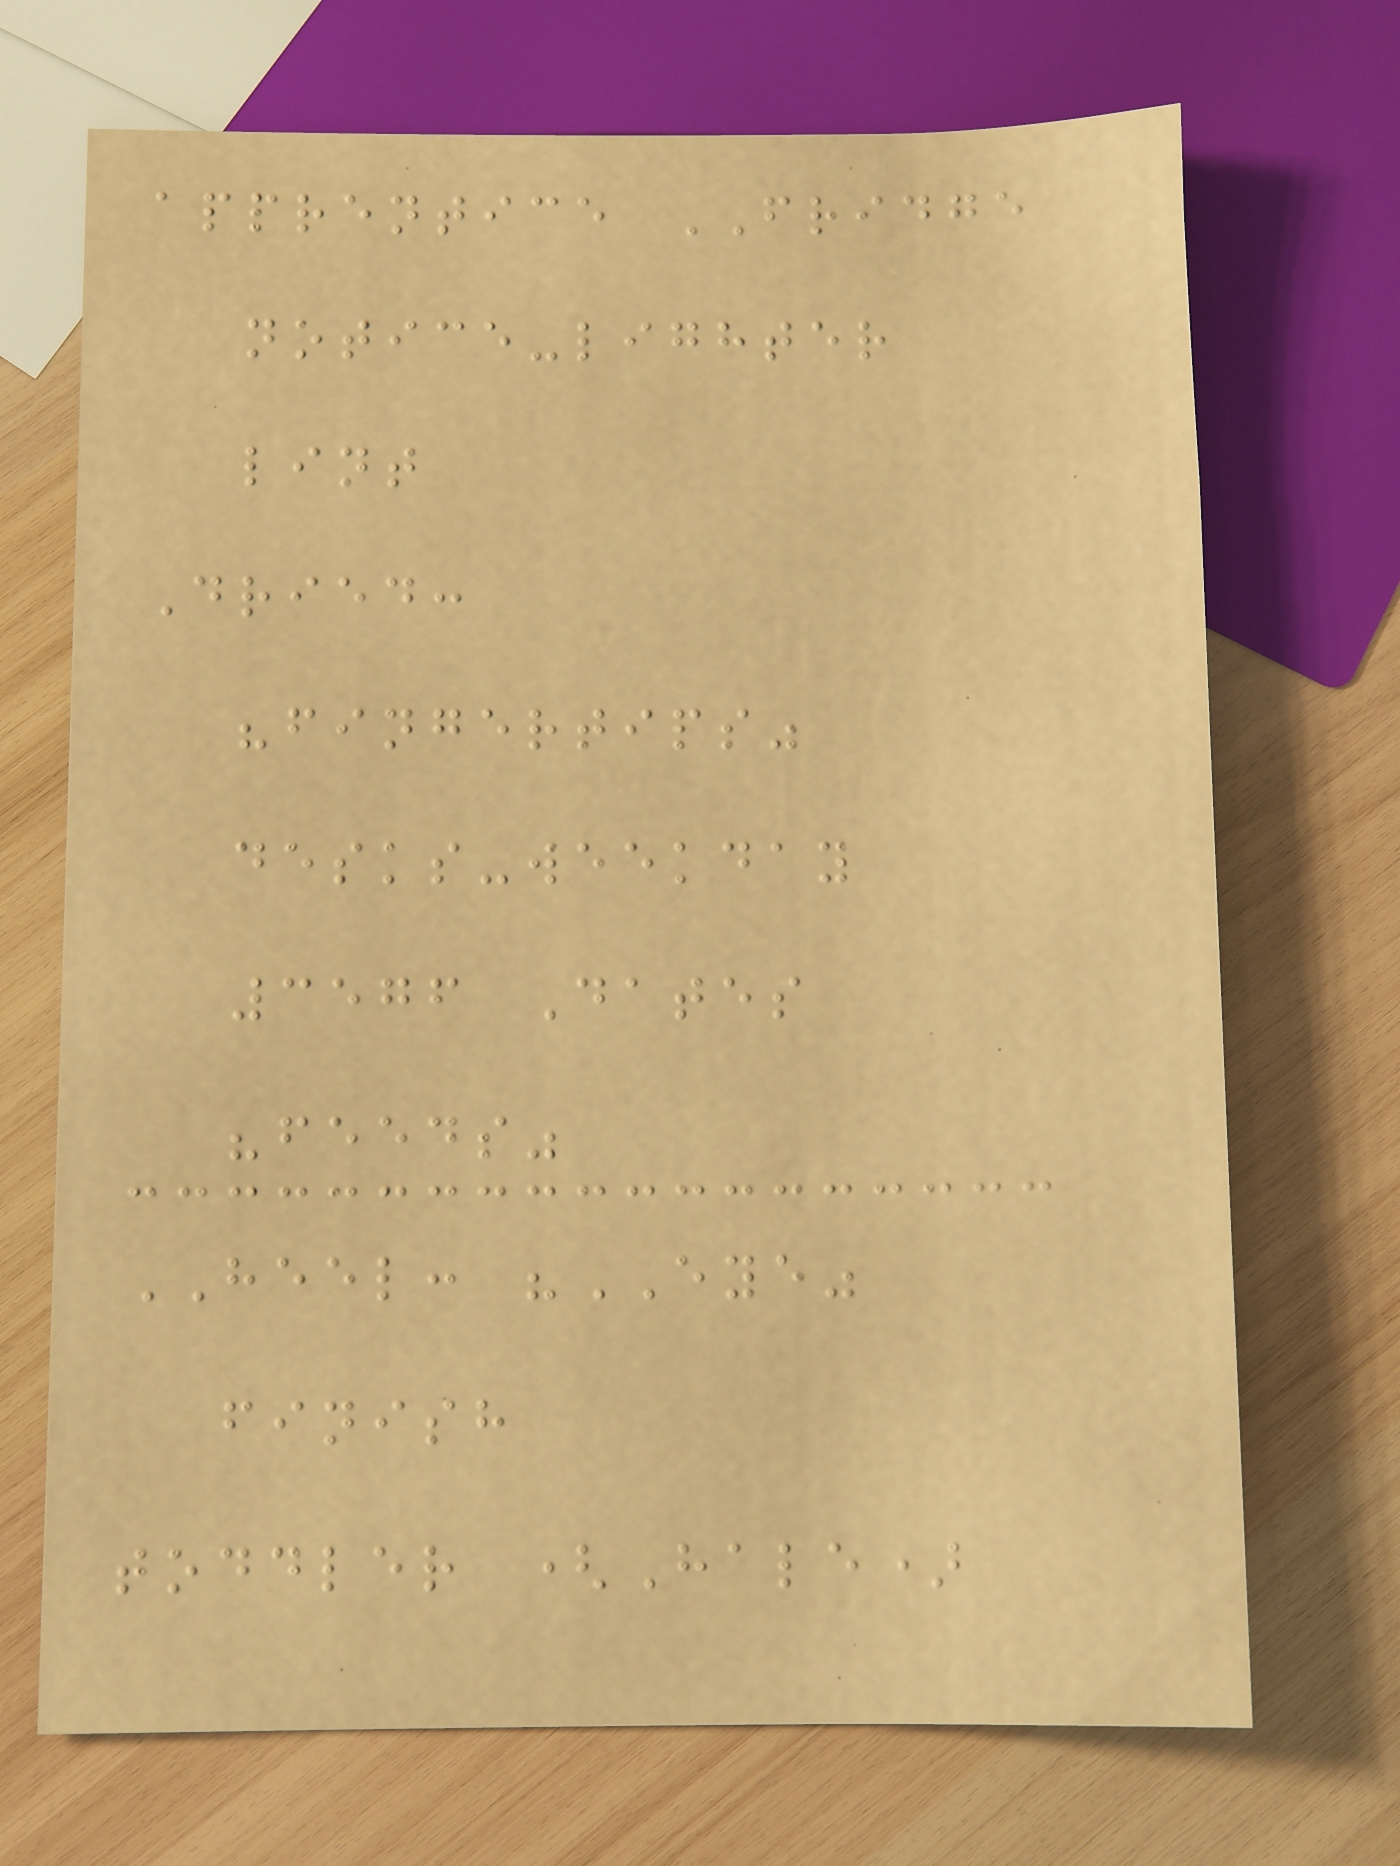apprentice FRIDGE
notice-lighter
lint
Dried:
"fingertips"
desks-weekday
3576 Dates
"feeds"
HEEL: "EYE"
finish
toddler (Hale)
